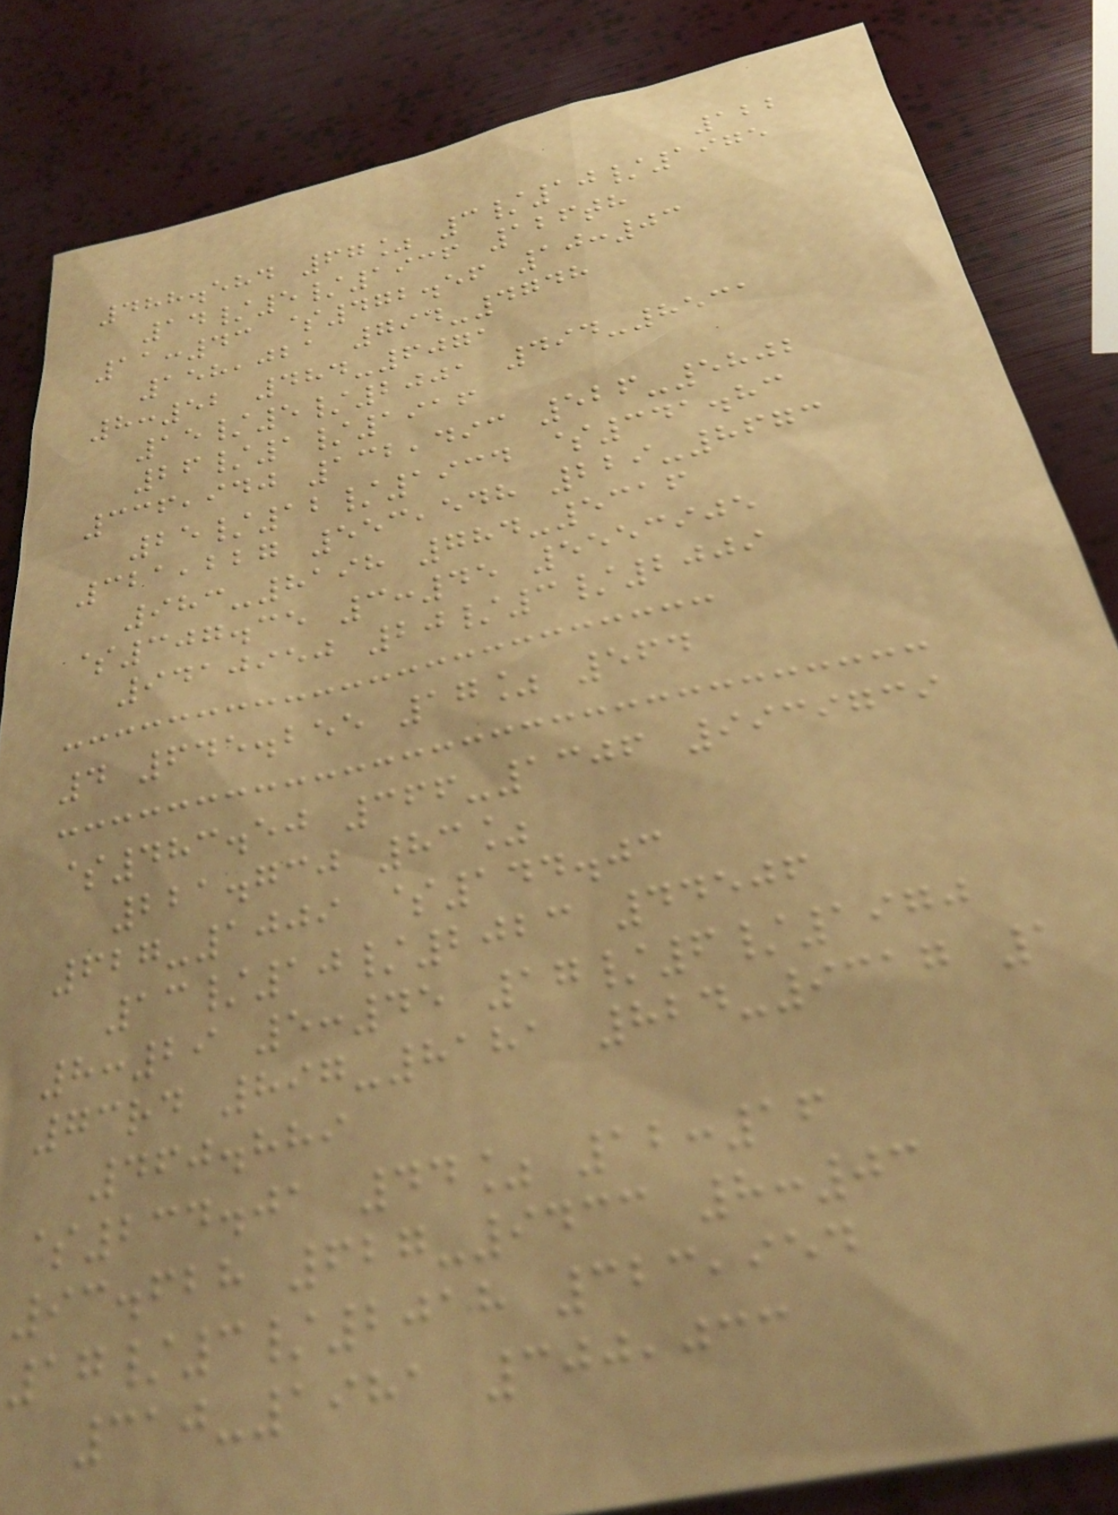122
488.584 67% 3/10/1975
14/5/1936 126th
11:43 $472.56 10:03
158,021 794-4748
8:52 484-6071
15/5/2001 494-8531
26/1/1916
336,940 132,493 526-5802
25/12/1934 $341.83
321,227 553,548 229-8673
983-8198 784-5316
$307.35 3:45 5553905
9410950 20/3/2009
4 645.255 17% 564
$483.50 366-1306 9939739
221.730 83%
627-1009 $144.03
13/10/2023 44506
8:29 5:45 17/6/1970
73rd 897-8181 824-9317 1
460.889
$234.01 44% 12:16
93.628 627-9433 8:03
17/3/2018 323,954
310-1981 300,033
